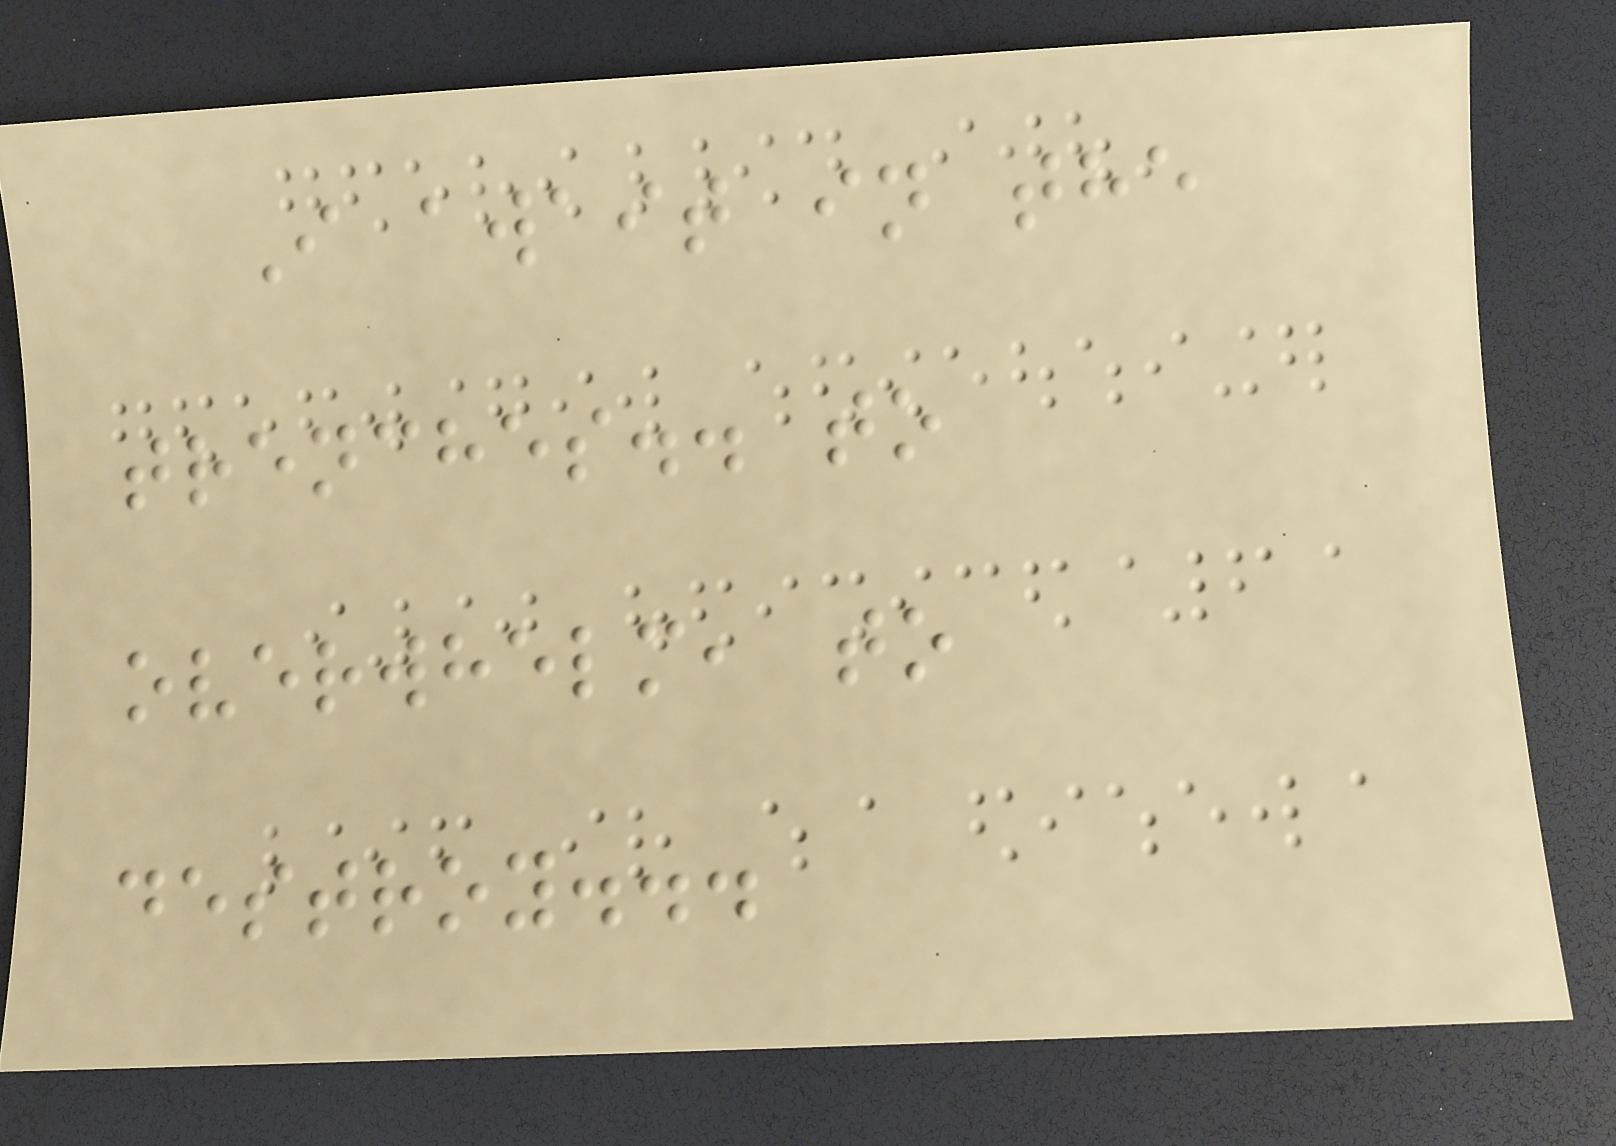I await in the
trenches.. to
overwhelm, to
destroy...
